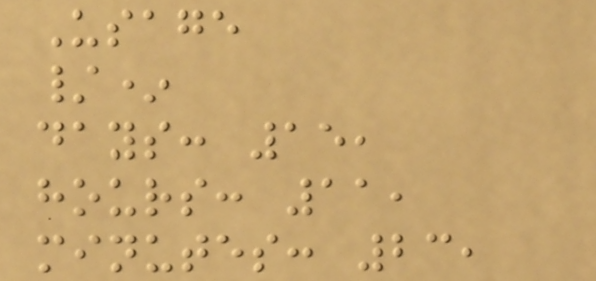Usage
/*
days: 15,
hours: 11,
minutes: 23,
